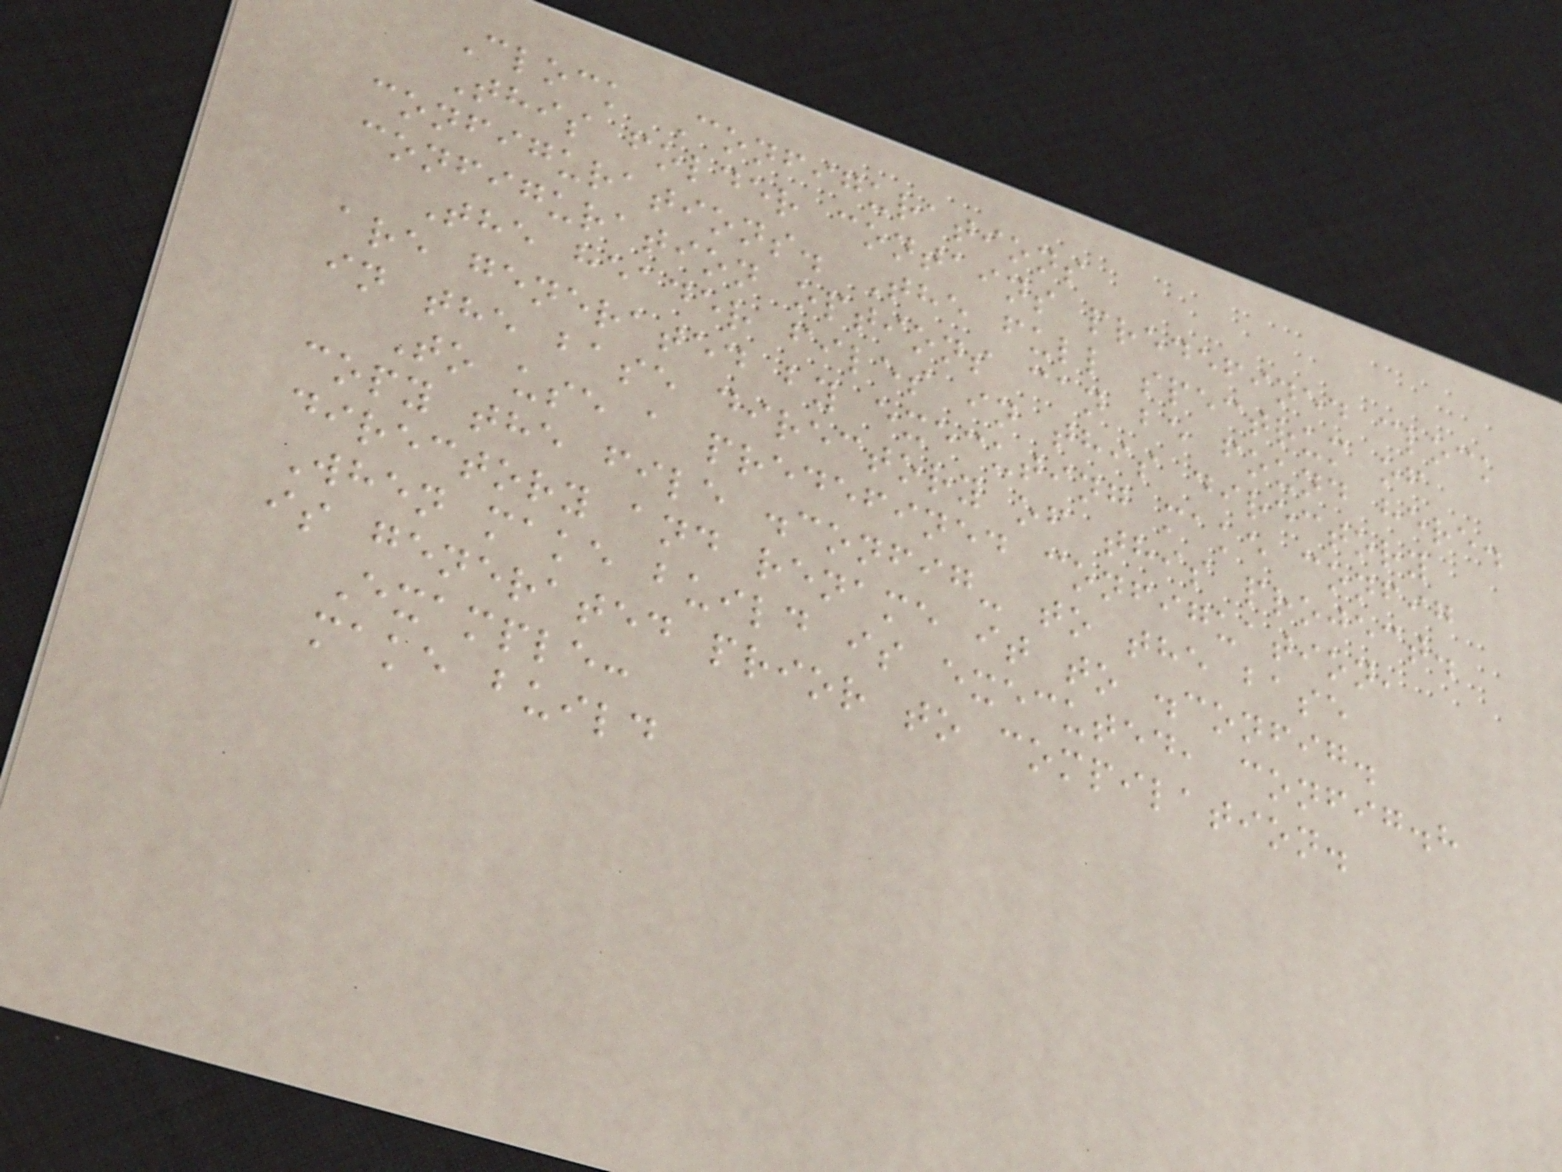Clock Configurations
This folder contains predefined clock
configurations. The full spectrum of
configuration options can be found here.
The header files in this directory
are generated by executing make config
in the base directory of this project.
To use a predefined configuation,
copy the file .config- to the base
directory and rename it to .config.
When make build is executed, config.h
is generated prior to compilation.
Example:
make build
